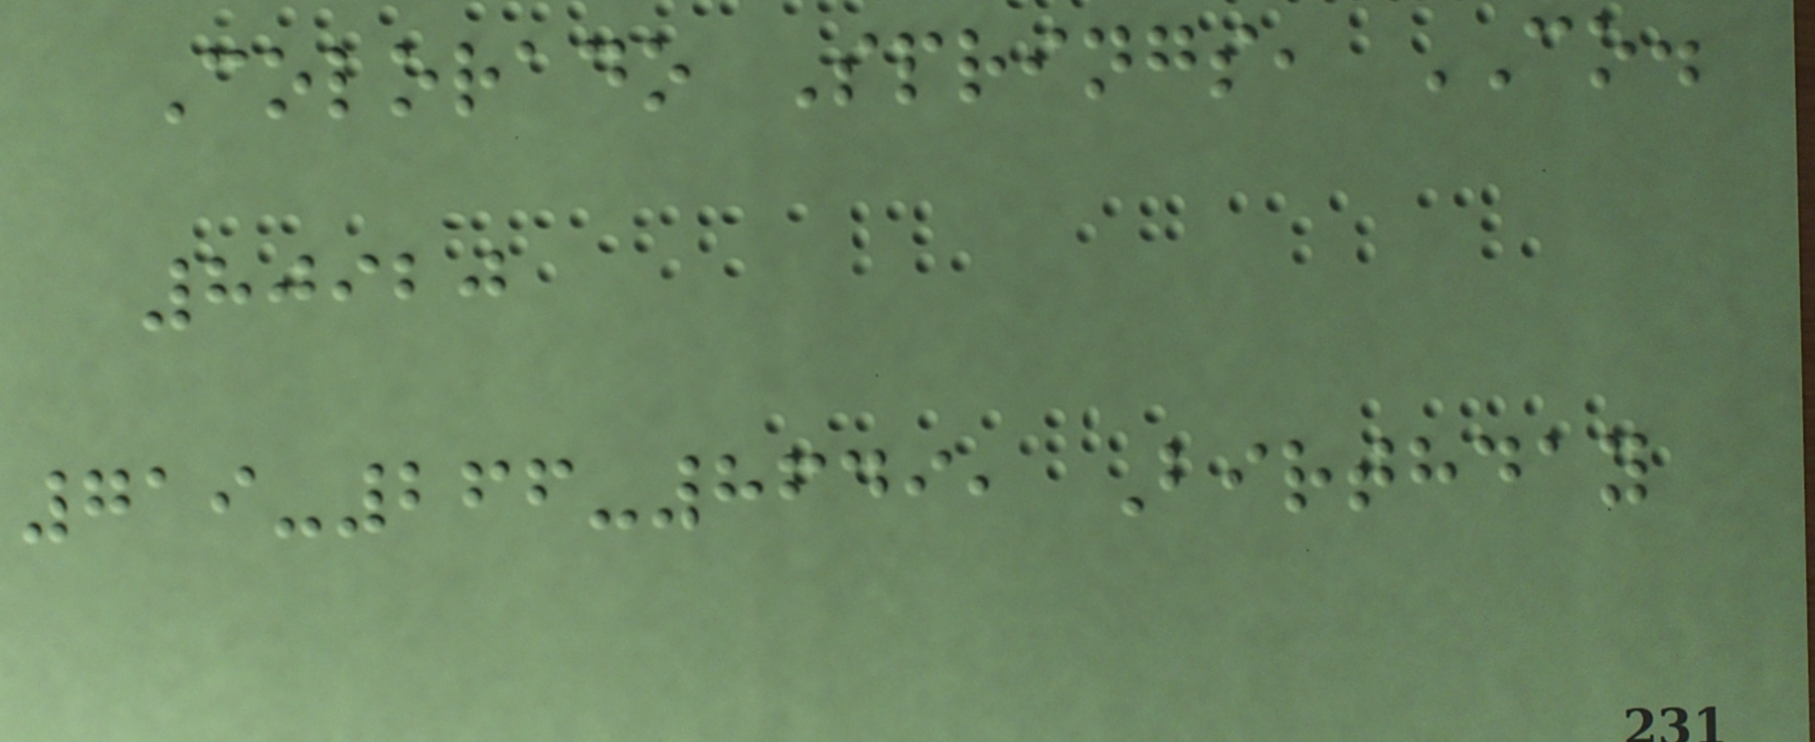Colorado Springs, CO.
80920
719-266-8649, Birthday
